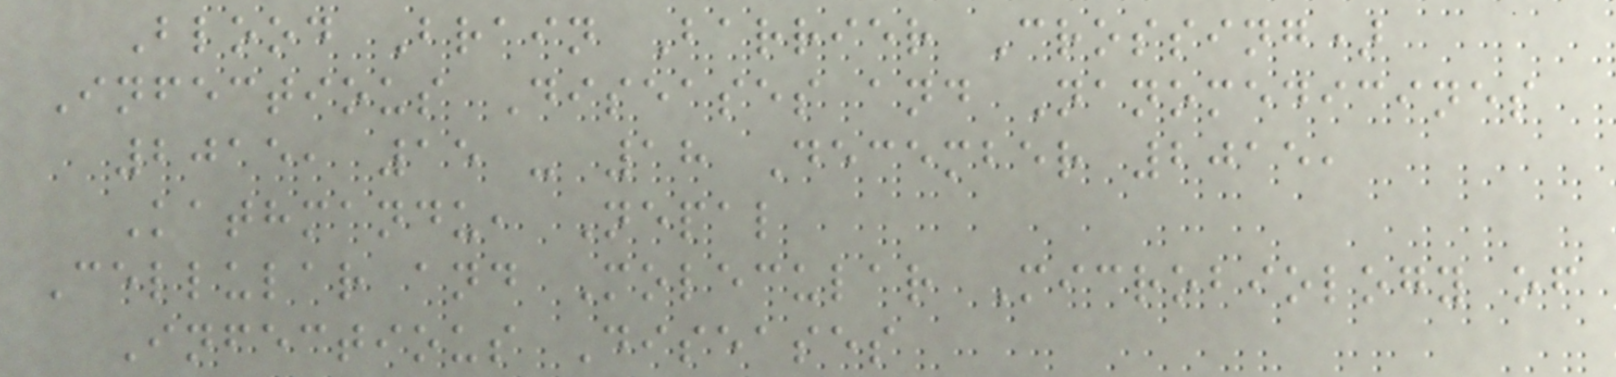Blood Brain Barrier Crossing)
Infectious Diseases and Nanomedicines
2015, 15 - 18 December 2015,
Kathmandu, Nepal
Cellular and Molecular Microbiology of
Infectious Diseases
